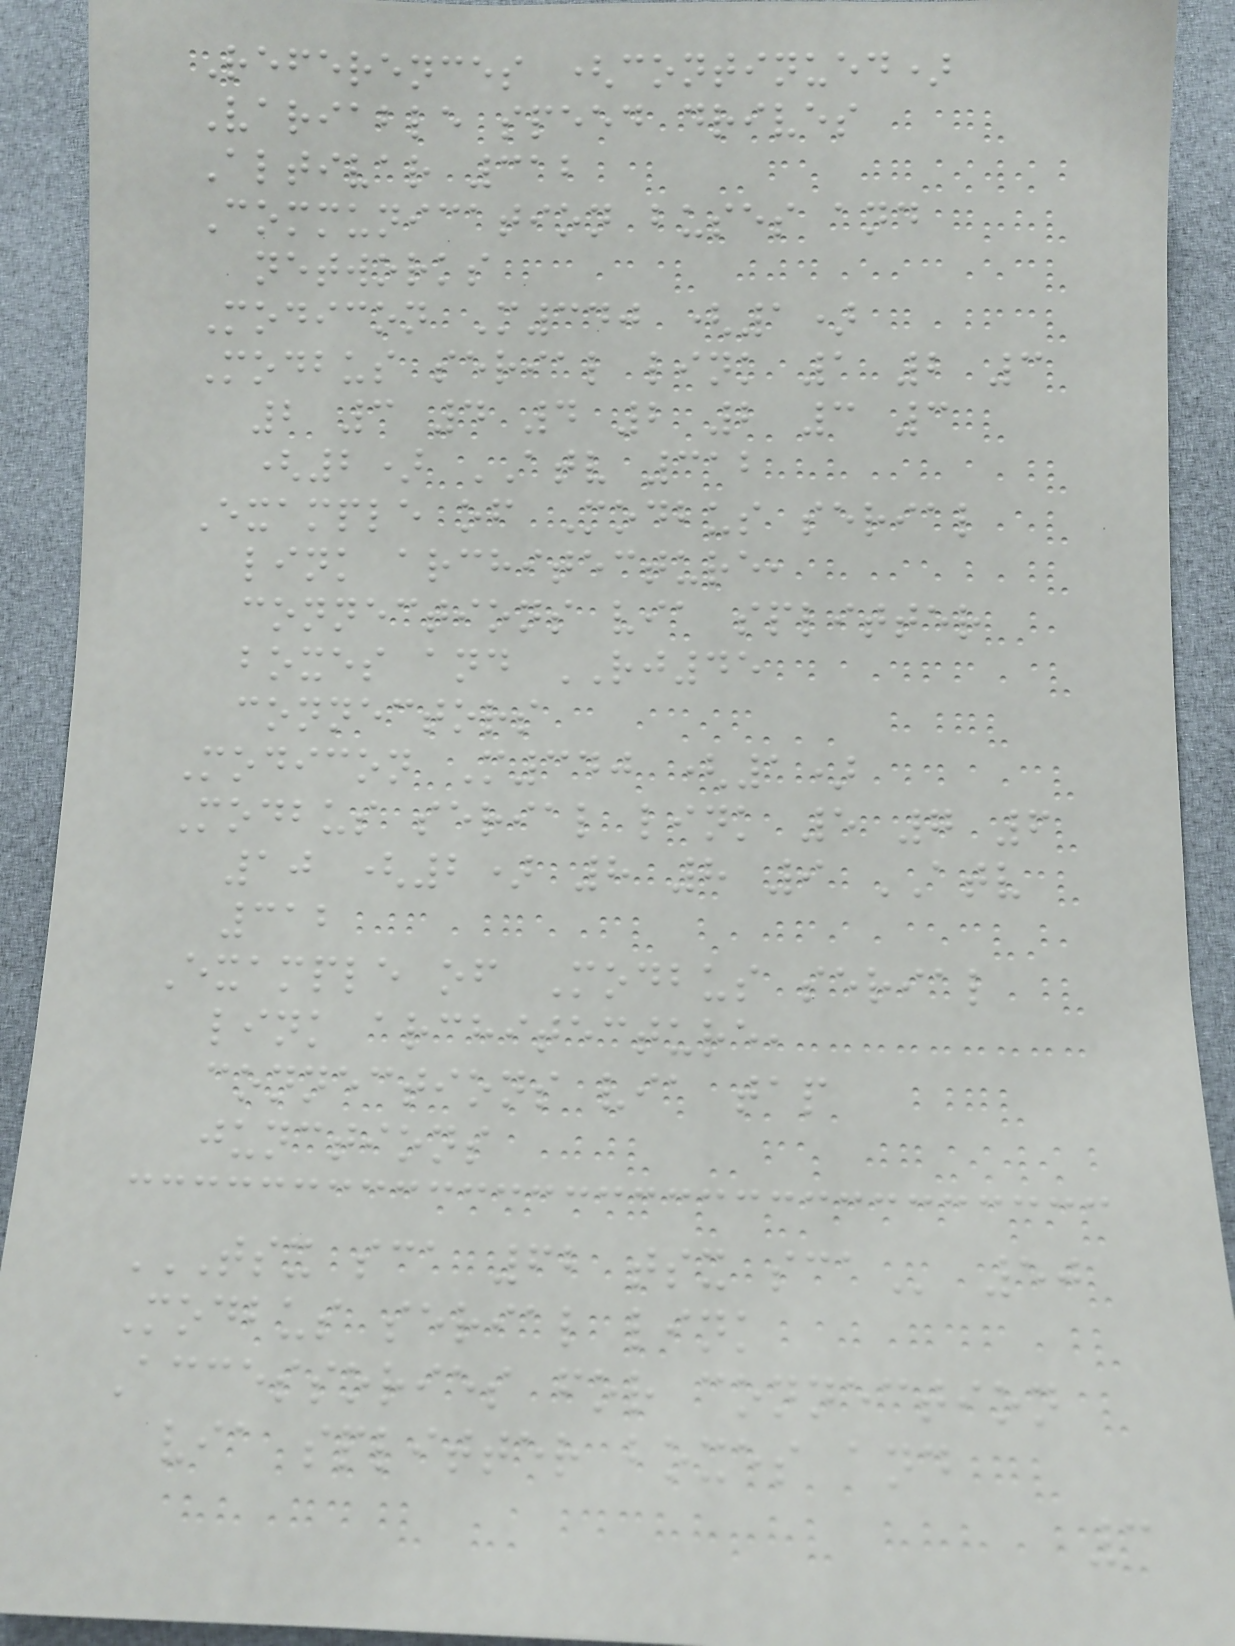References (continued)
Variable speed drives
Altivar 312
Communication buses and
networks
Modicon M340 (1)
Modbus serial link 1 2 3
2 3 4 4 2 2 3 3
(2) ATV 312
Example of Modbus serial
link architecture,
connections via splitter
boxes and RJ45
connectors
Modicon M340 (1)
Modbus serial link 5 7 6
10 (2) 8 8 9 ATV
312
Example of Modbus serial
link architecture,
connections via tap
junctions
TSX SCA 62 TSX SCA 50
Modbus serial link
Accessories for connection
via splitter boxes and
3
